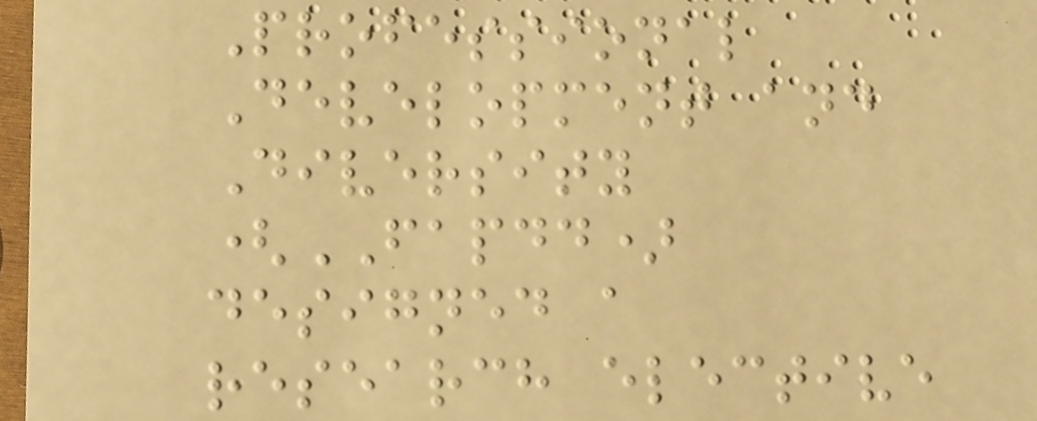Professional
Development and
Diversity
(FAPDD)
designed a
research elective
